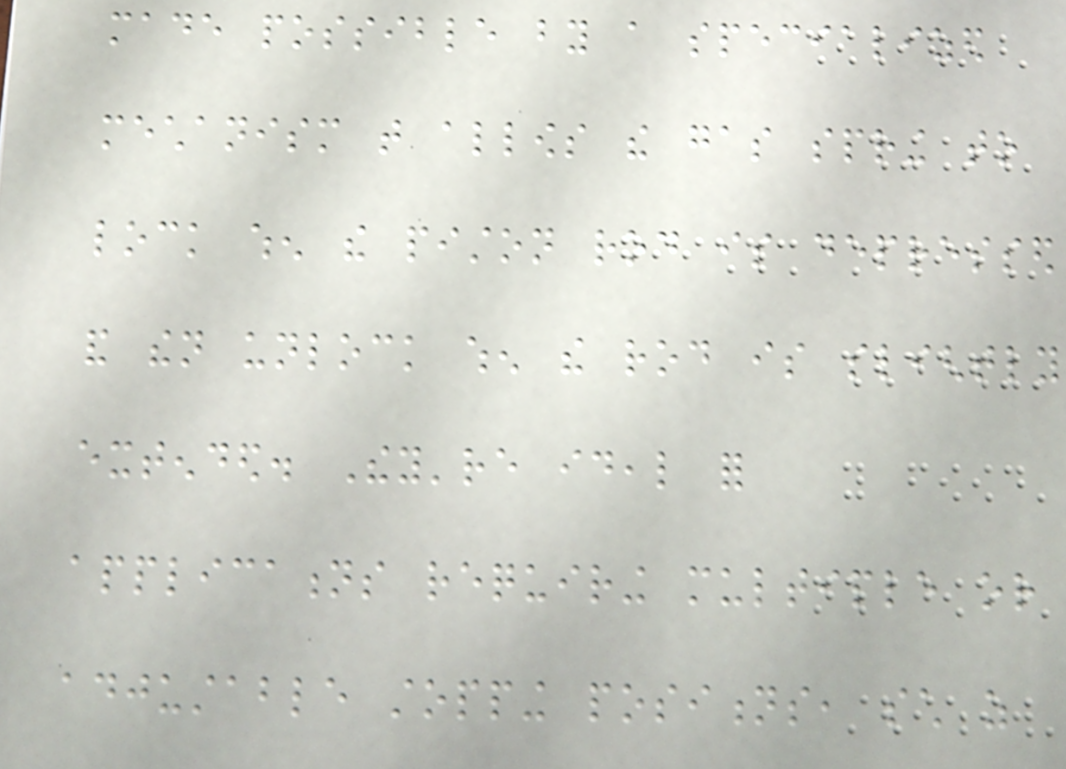made possible by a specialized
mechanism that allows the gas spring to
lock when the piston rod is depressed
and then unlock when the rod is slightly
extended. They're ideal for
applications requiring multiple or
adjustable stopping positions, such as
